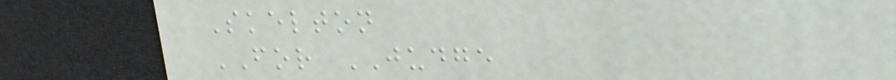Skelton
FOR JUDGE
